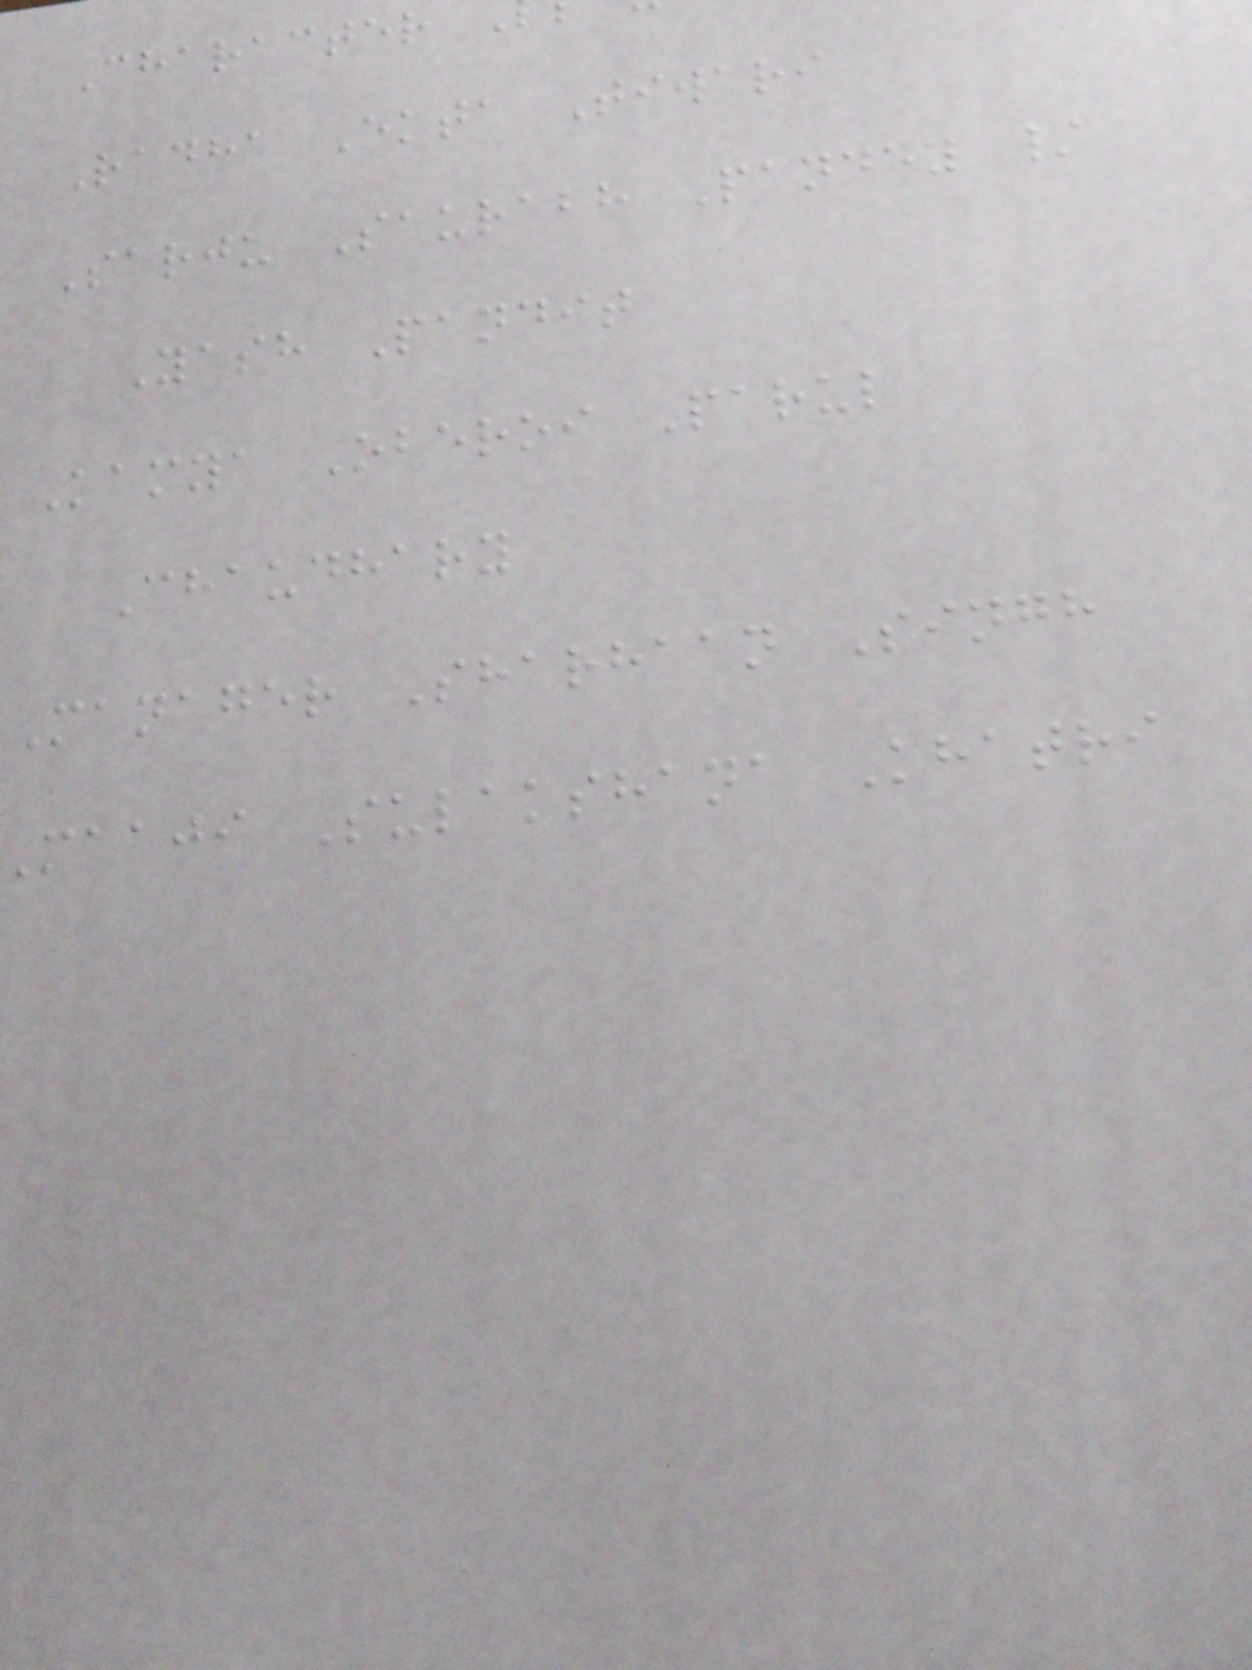Character
Radha Ekta Tiwari
Sarju Saurabh Pandey /
Yash Pandit
Kamya Oberoi Parul
Chaudhary
Manager Sharhaan Singh
maaji Sulakshana Khatri
